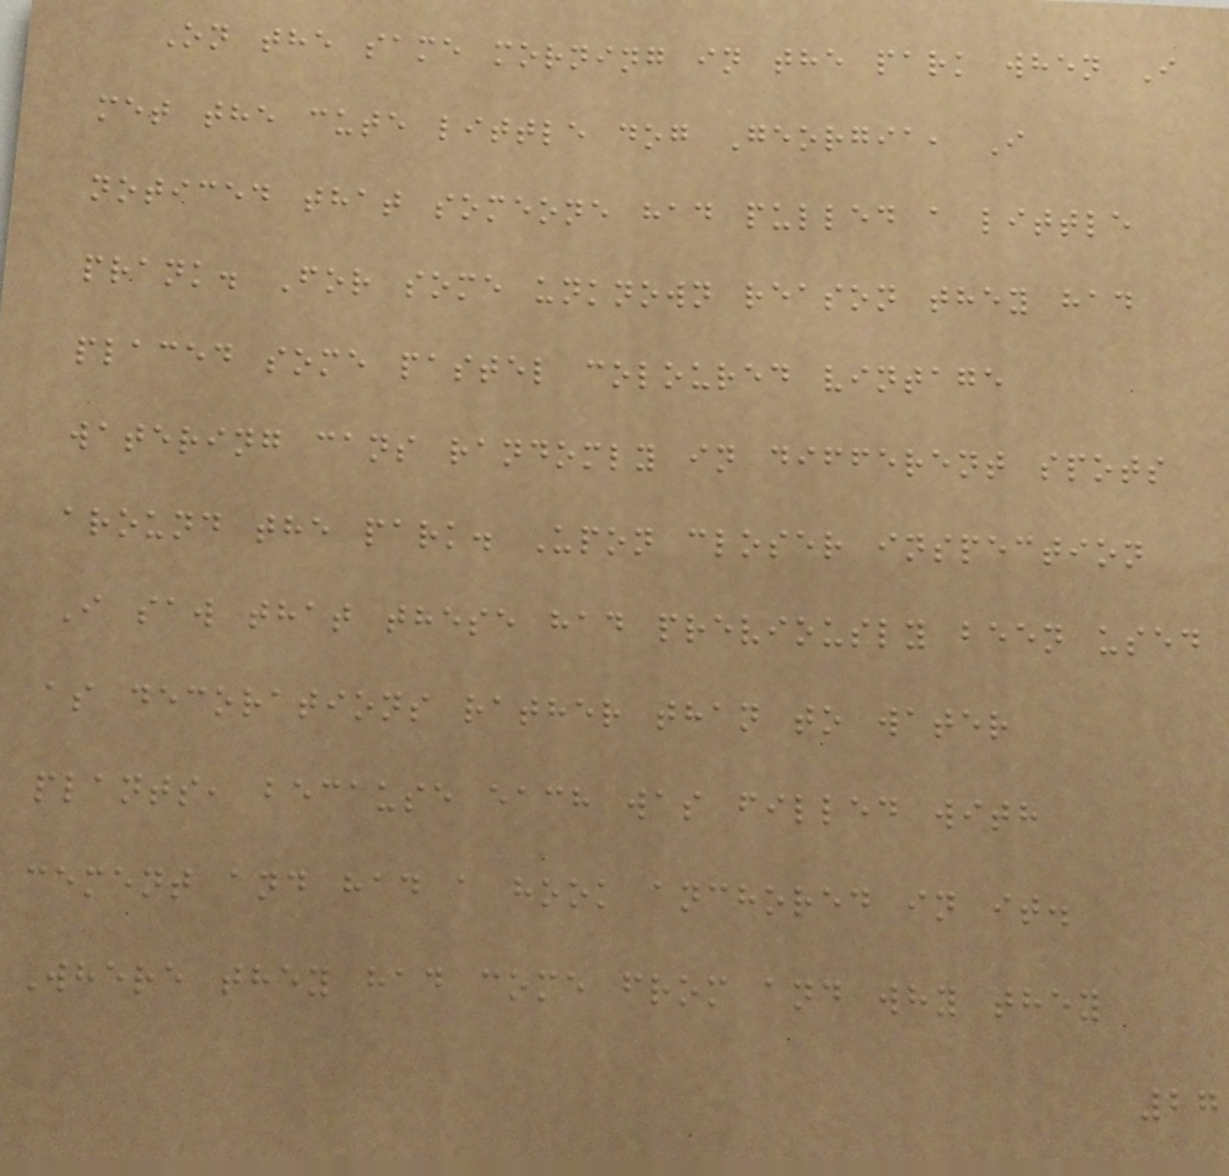On the same morning in the park when I
met the cute little dog Georgia, I
noticed that someone had pulled a little
prank. For some unknown reason they had
placed some pastel coloured vintage
watering cans randomly in different spots
around the park. Upon closer inspection
I saw that these had previously been used
as decorations rather than to water
plants, because each was filled with
cement and had a hook anchored in it.
Where they had come from and why they
27
